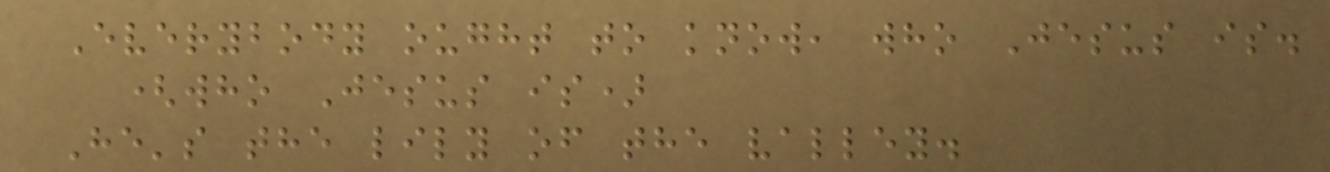Everybody ought to know, who Jesus is.
(who Jesus is)
He's the lily of the valley.
